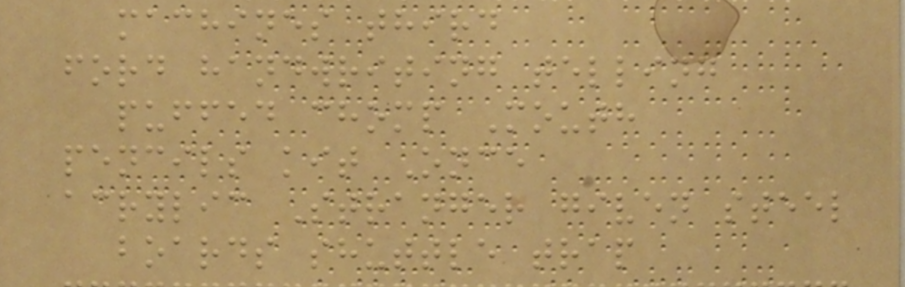machines third
ford handwriting telling
puffed chomp Mouth
pencils kit Once
acrylic Stranger given steel
boards shuttle trap
